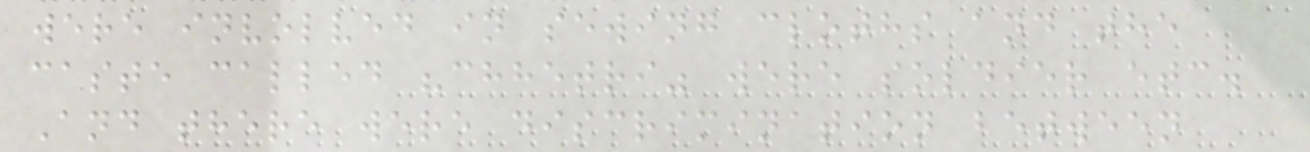were involved in sewing cloths and the
caste called "chhetri" were soldier etc.
And there were discrimination between
